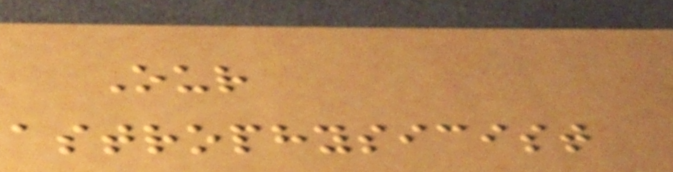Our
astrophysicist
